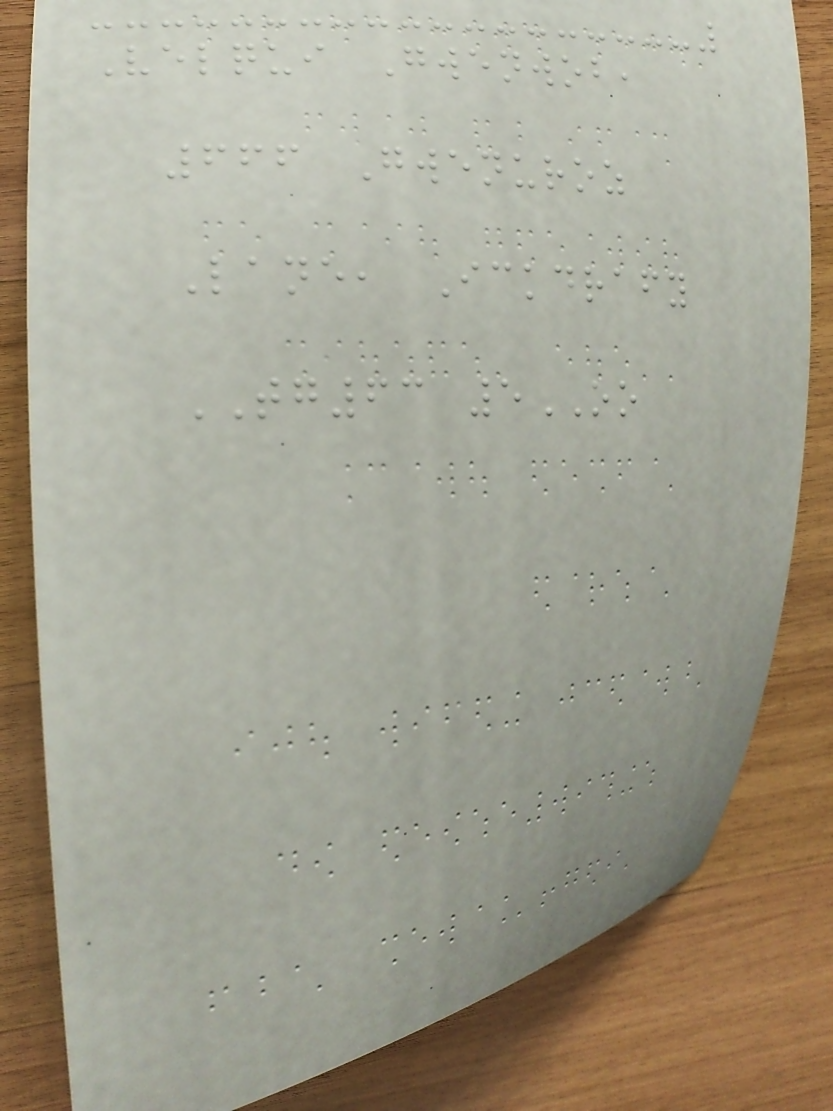Velqui Gwenwob,
666 Gwenuroz
Lane, Ickdrafy
TG63 5OO
